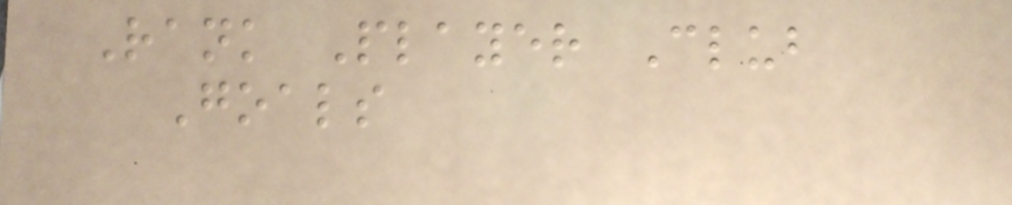Rank Player Club
Goals
